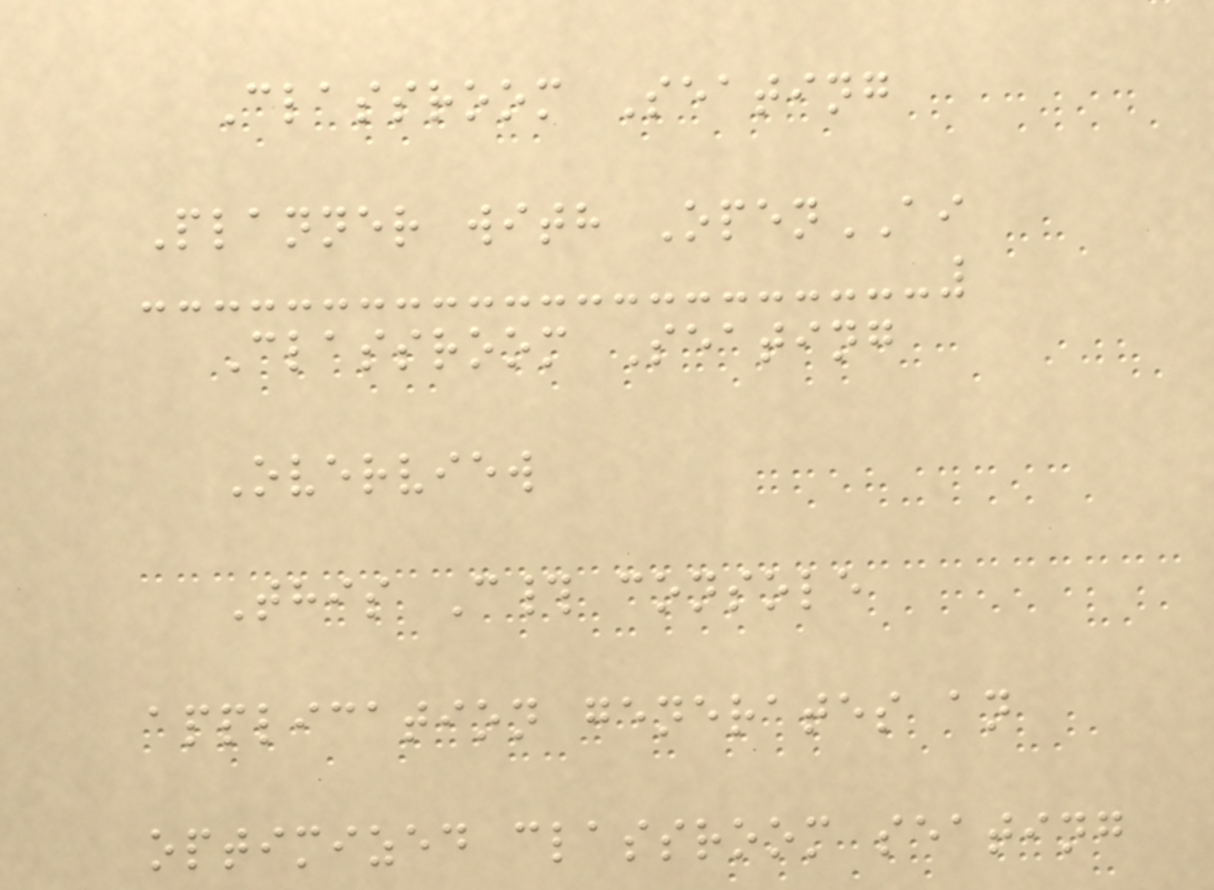Classroom Seating
Planner with OpenAI
Classroom Seating
Overview
This C# console
application generates an
optimized classroom seating
